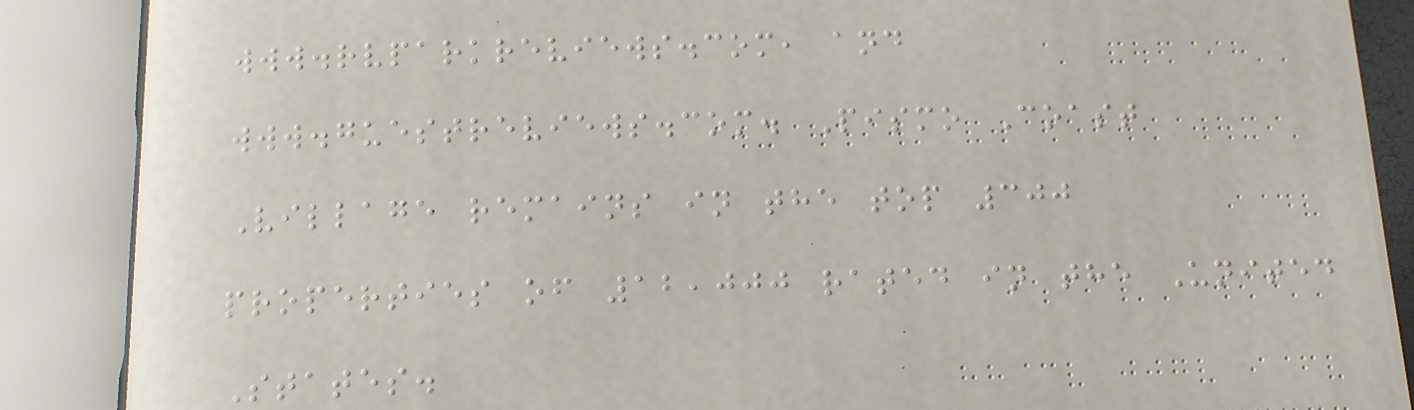www.rvparkreviews.com, and
www.guestreviews.com. Pismo Coast
Village remains in the top 300
properties of 12,000 rated in the United
States.
